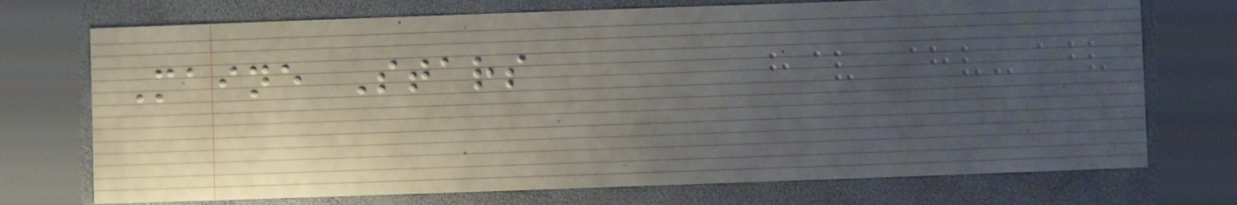Maine Stars
